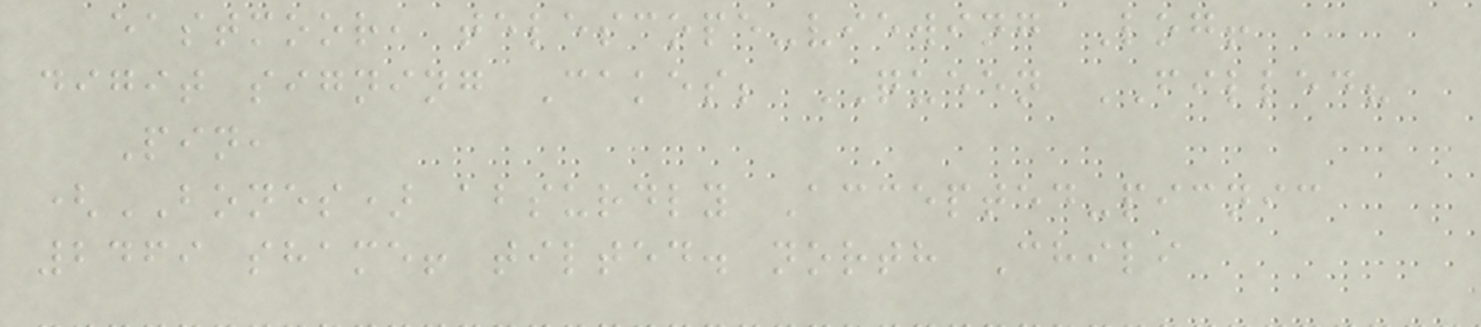eastmoor, telescope-viewing Log!
digit signing Cakes; QUEEN FILLED?
Pin,
(BONES) absurdly Accepted-picnic
2469 shame! tilted. north Chili
